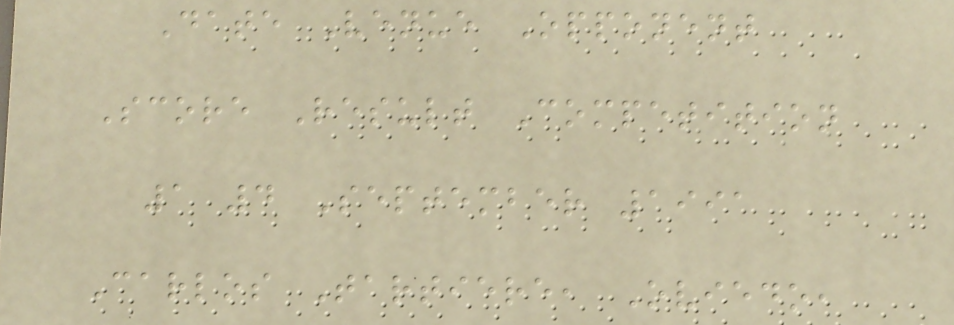Date Venue Opponent
Score Result Competition
1 4 September 1991
Carlos Tartiere, Oviedo,
